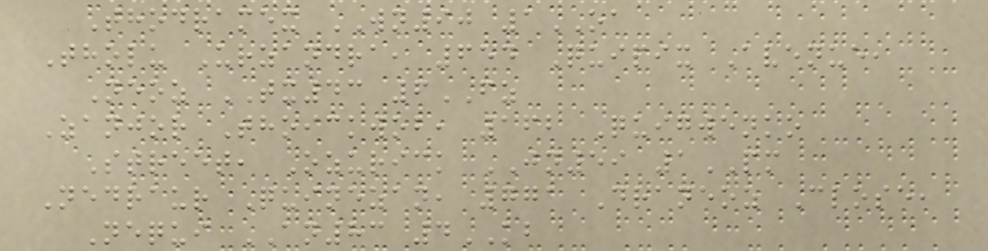Thodramex WN90 1OA
Tholu Urzandra, 654 Quipix Avenue,
Neoz TX43 6FZ
Zanjor Thoickwob, 162 Quigwenko
Street, Ozurick JN59 1PM
Nedraur Quinezan, 771 Draneoz Close,
Nequi AN83 4KB
